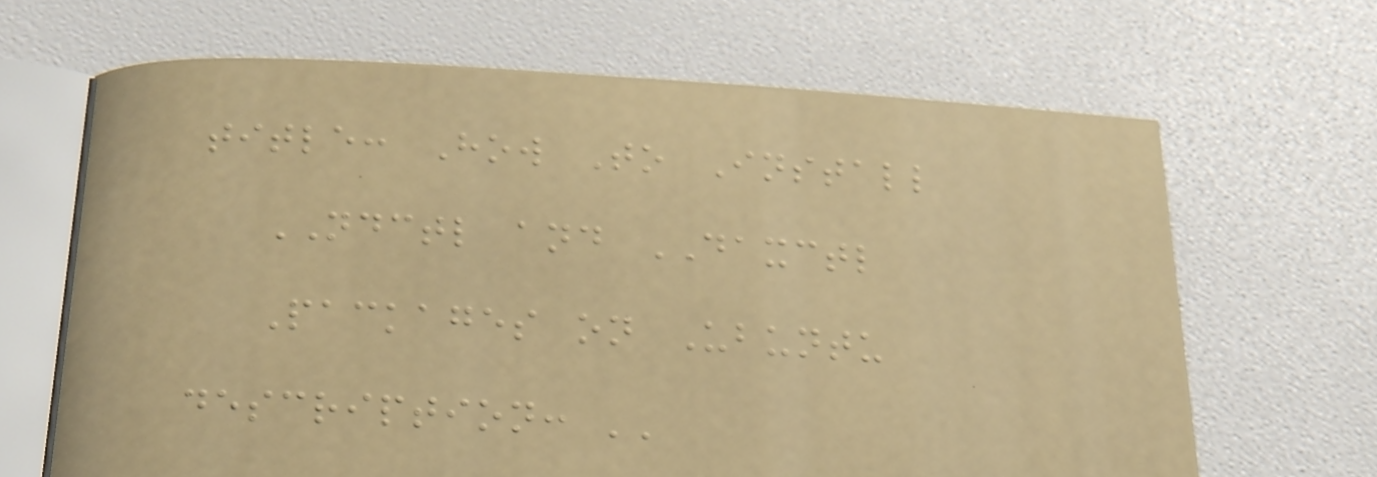title: How To Install
NDCTL and DAXCTL
Packages on Ubuntu
description: ''
